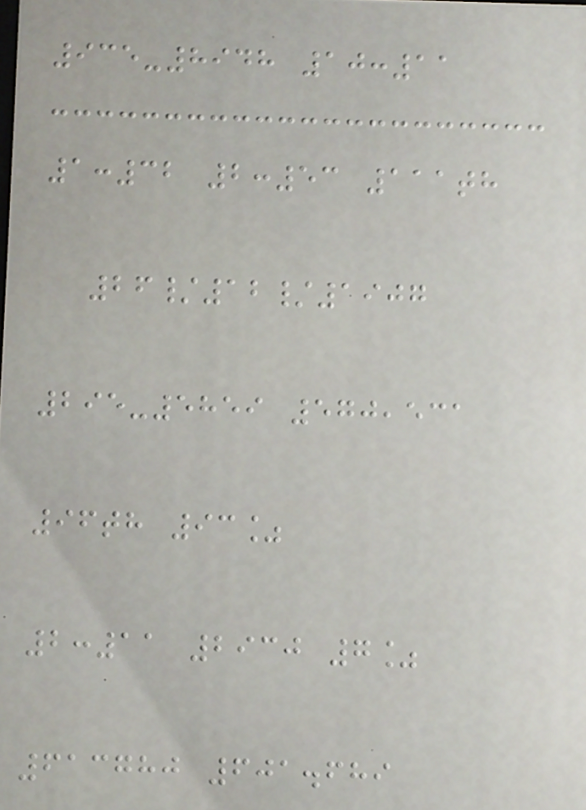935-8948 10:11
1:32 2:53 111th
26/12/1907
295-5859 570,531
96th 93%
2:11 2930 7%
613780 601.689
